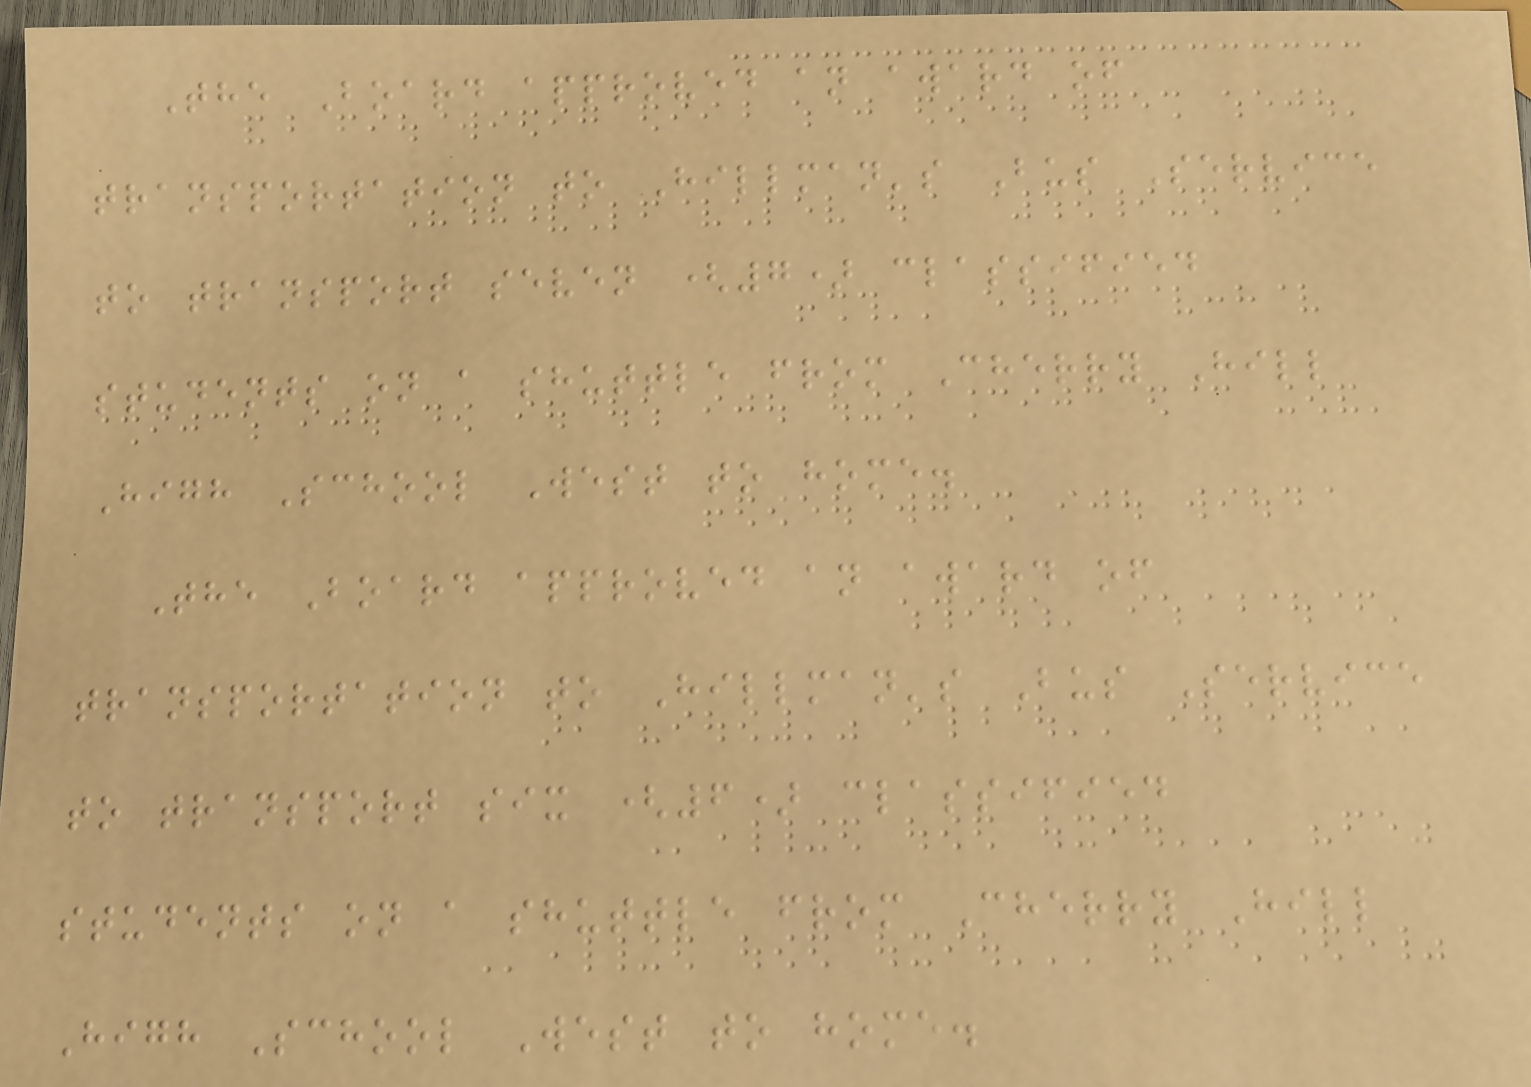The Board approved an award of
transportation to Hillman's Bus Service
to transport seven (7) classified
students on a shuttle from Cherry Hill
High School West to home.
The Board approved an award of
transportation to Hillman's Bus Service
to transport six (6) classified
students on a shuttle from Cherry Hill
High School West to home.
